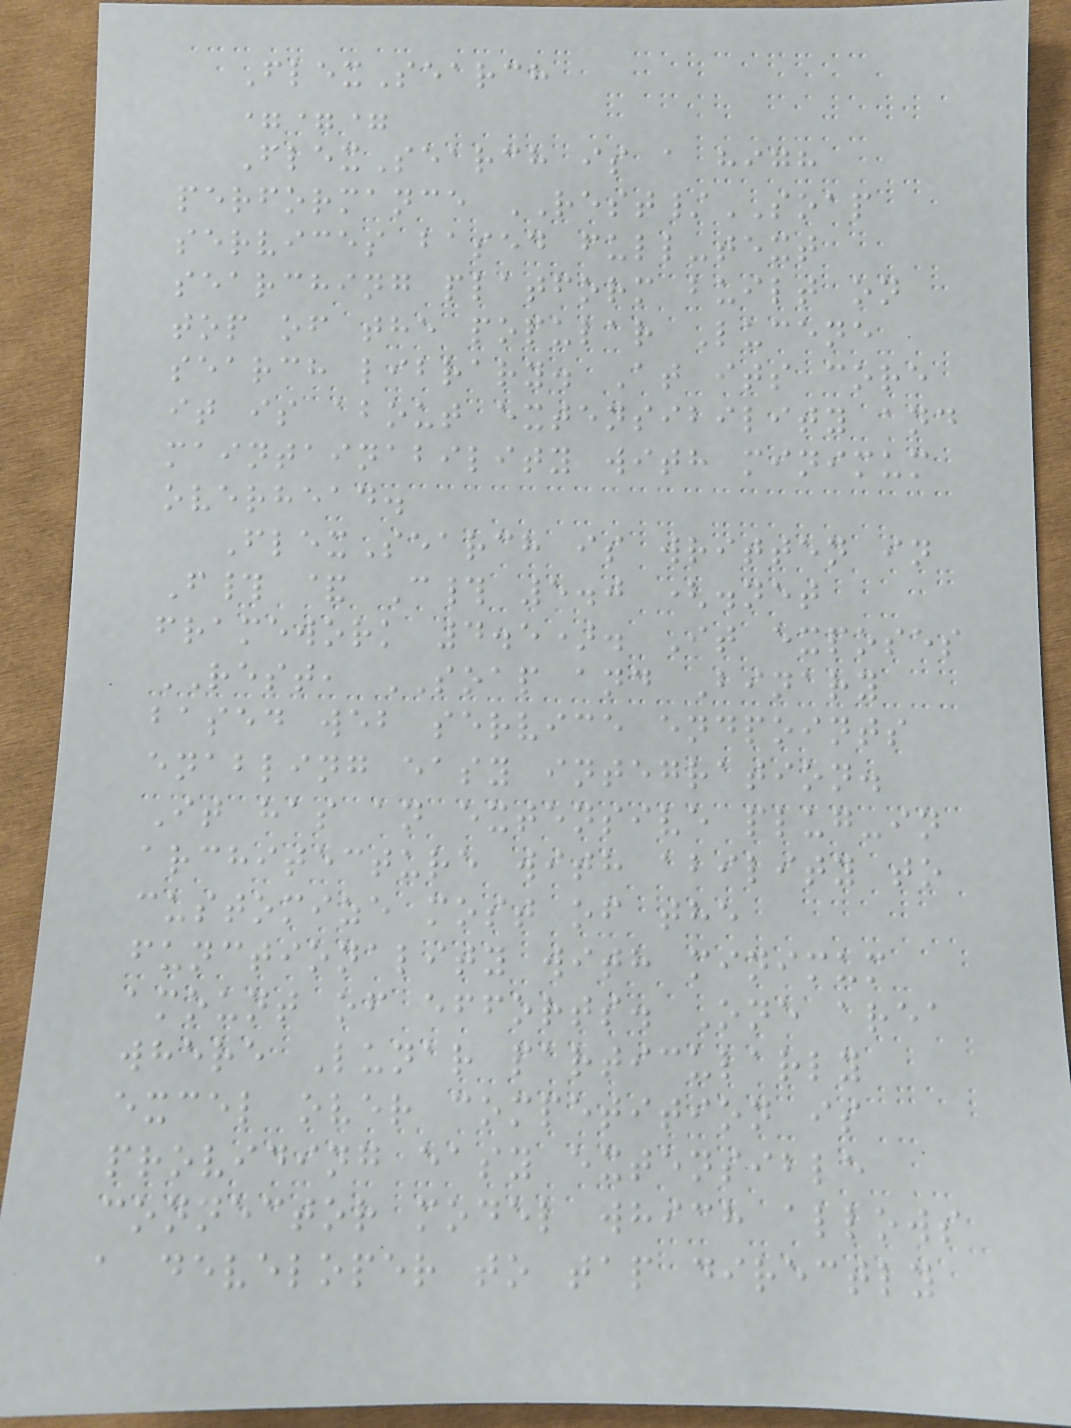FlexSearch
===
FlexSearch is a high
performance REST/SOAP
services based full-text
searching platform built on
top of the popular Lucene
search library. At its core
it is about extensibility and
maintainability with minimum
overhead.
FlexSearch is written in
F# & C# 5.0 (.net
framework 4.5). It exposes
REST, SOAP and Binary
based web service endpoints
enabling easy integration.
It has an extensive plug-in
architecture with ability to
customize most of the
functionality with minimum
amount of efforts. One area
where Lunar particularly
excel over competition is
providing easy extensible
connector model which allows
a developer to tap directly
